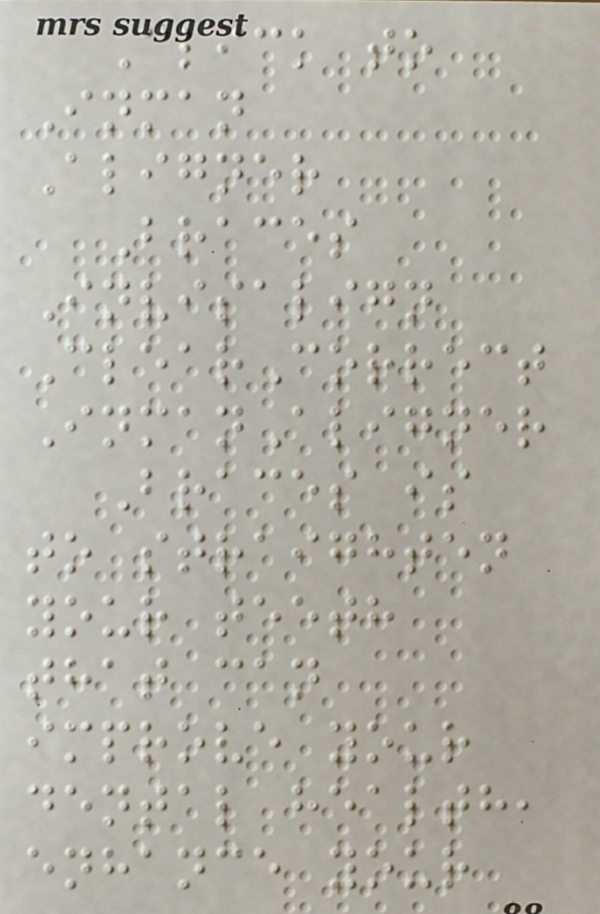Click to
Inman
Aligner
Braces
Invisalign
ClearCorrect
InmanAligner
Braces is
to straighten
your teeth
that can
improve your
dental health,
enhance your
